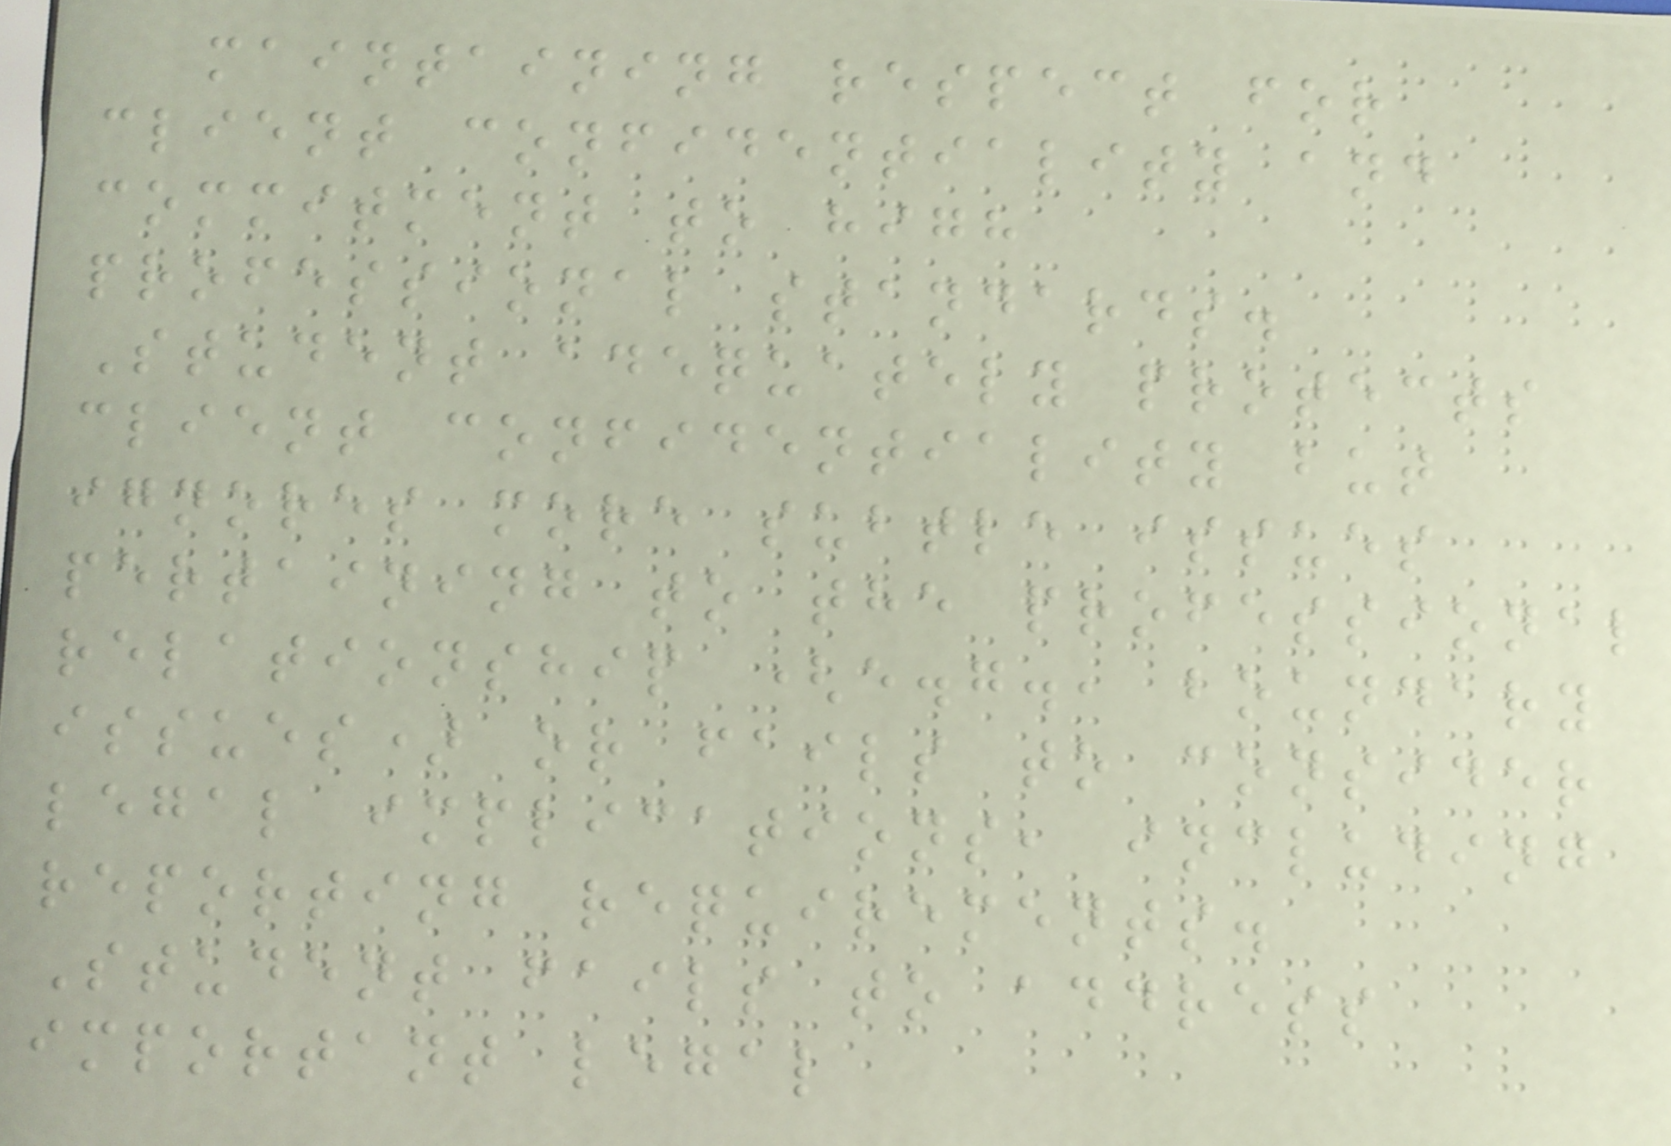maintaining respect for
client confidentiality and
commitment to high
professional standards.
Student adequately protects
client confidentiality but
ignores more subtle issues
pertaining to the professional
relationship (e.g., boundary
issues) or fails to consider
legal implications, including
reporting requirements.
Student fails to address
important legal
